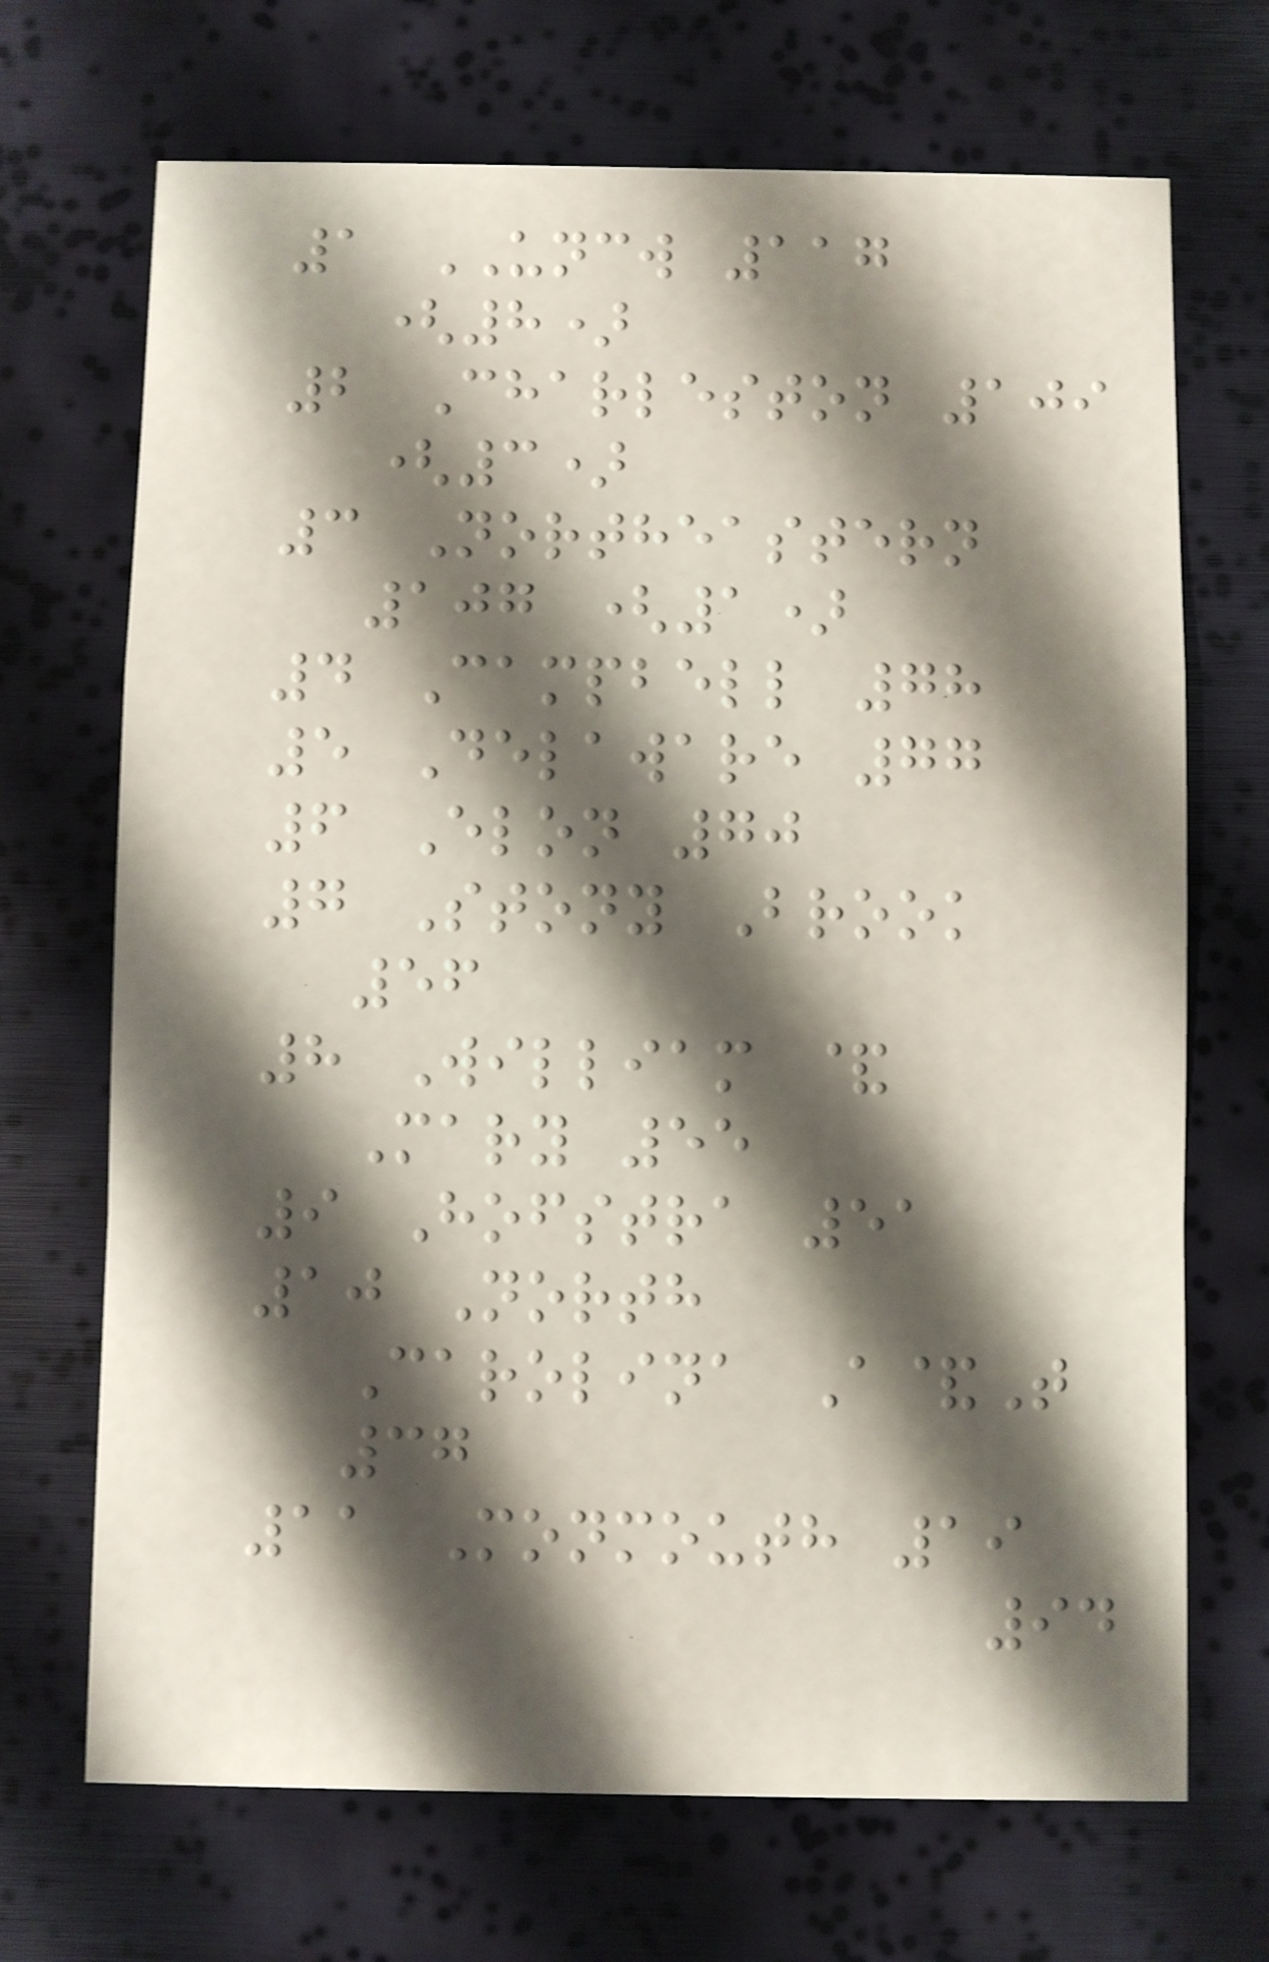1 UNCW 117
(8)
2 Charleston 109
(3)
3 Northeastern
107 (1)
4 Campbell 78
5 Delaware 77
6 Elon 70
7 Stony Brook
56
8 William &
Mary 55
9 Hofstra 51
10 North
Carolina A&T
37
11 Monmouth 19
94
